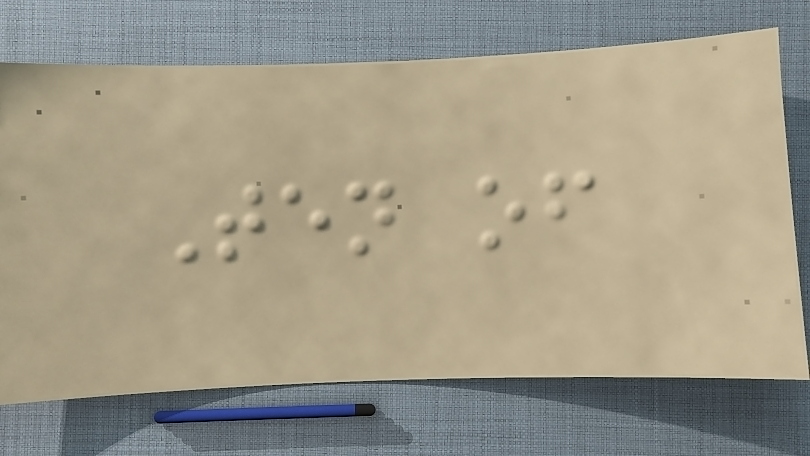Ten of
